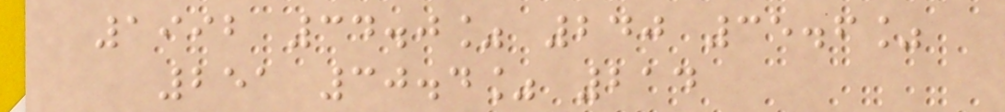1992 34.0% 240 35.6%
251 30.4% 214
